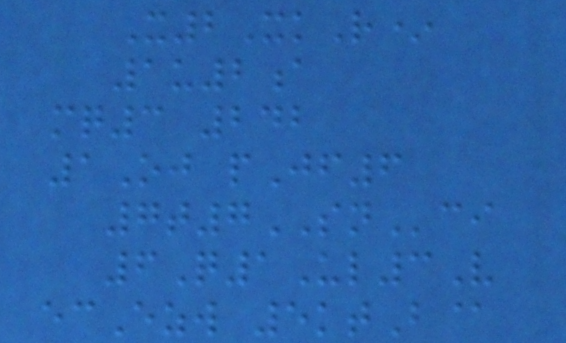X2XkR*
1u2a
mq3 242
1Oj pJf6
7t7SNci
6Q1Ul3V
ecEzw 5ktB@
